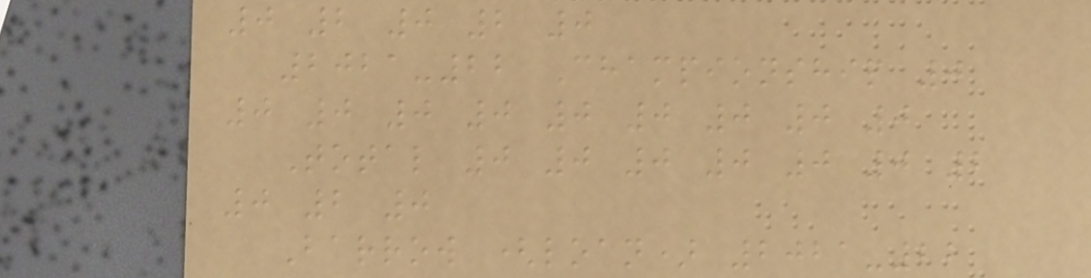0 2 0 2 0
2021-22 Championship 0
0 0 0 0 0 0 0 0 0
Total 0 0 0 0 0 0 2
0 2 0
Barrow (loan) 2021-22
